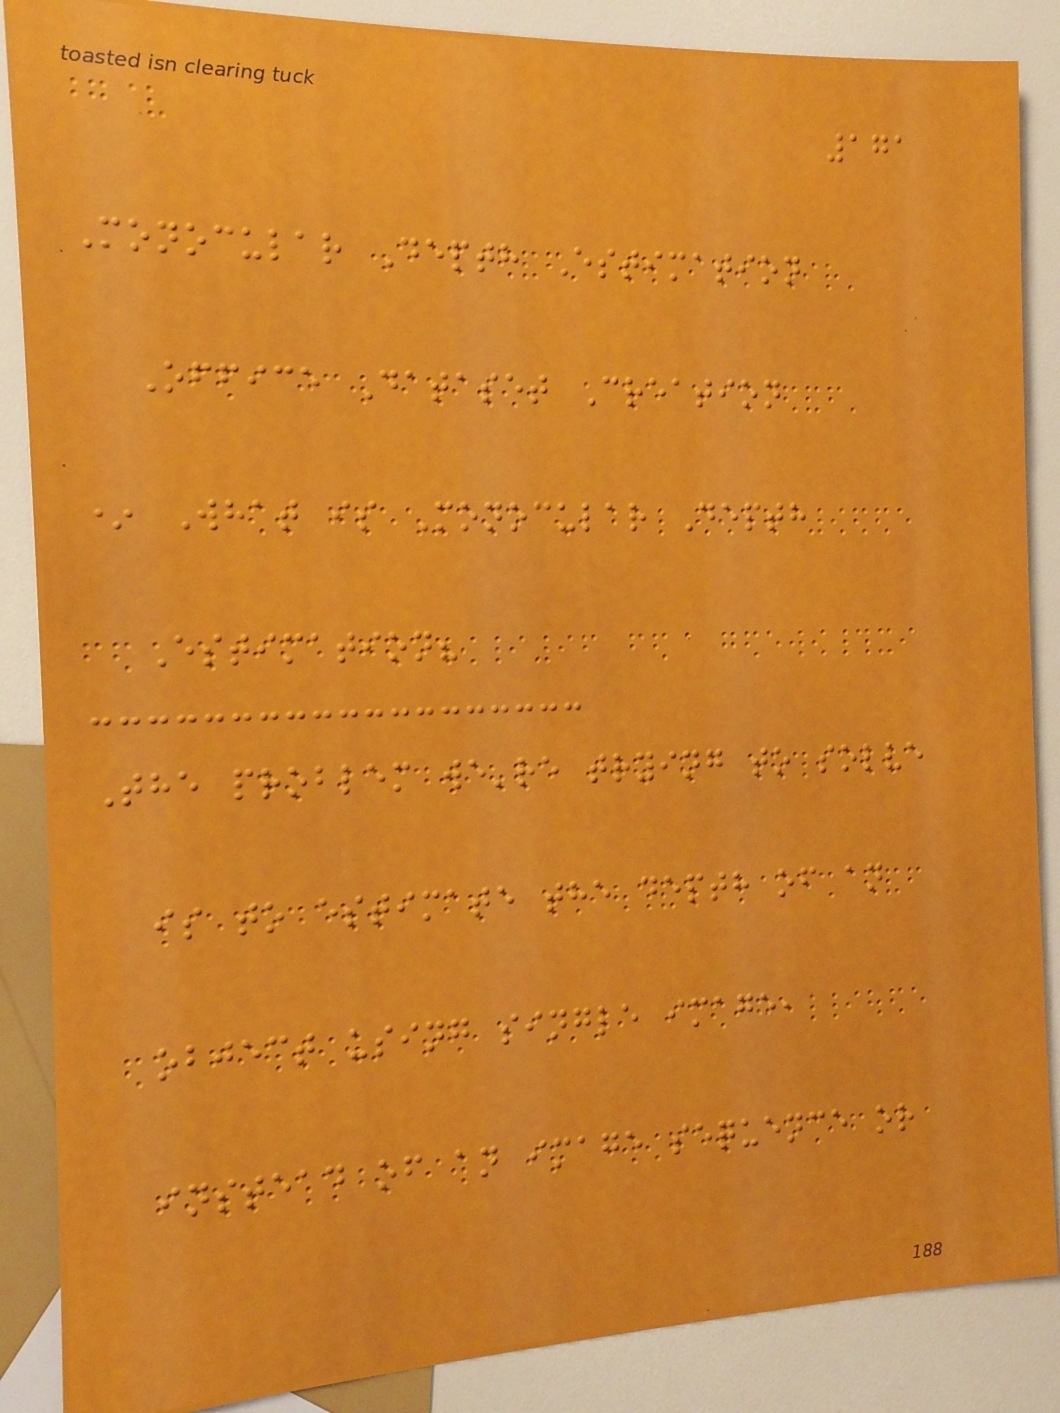171
Monocular Depth Estimation
Office Dataset Creation
* What is Monocular Depth
Estimation?
The problem we're trying to solve
is to estimate the depth of an
object using single image,
instead of an image sequence or
